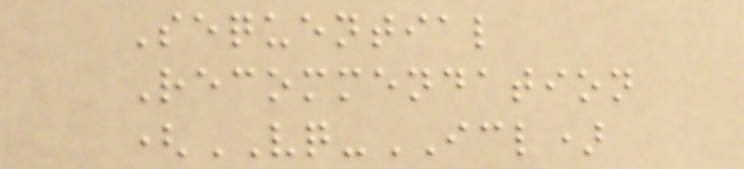Sequential
Recommendation
(VQ-ICL)
